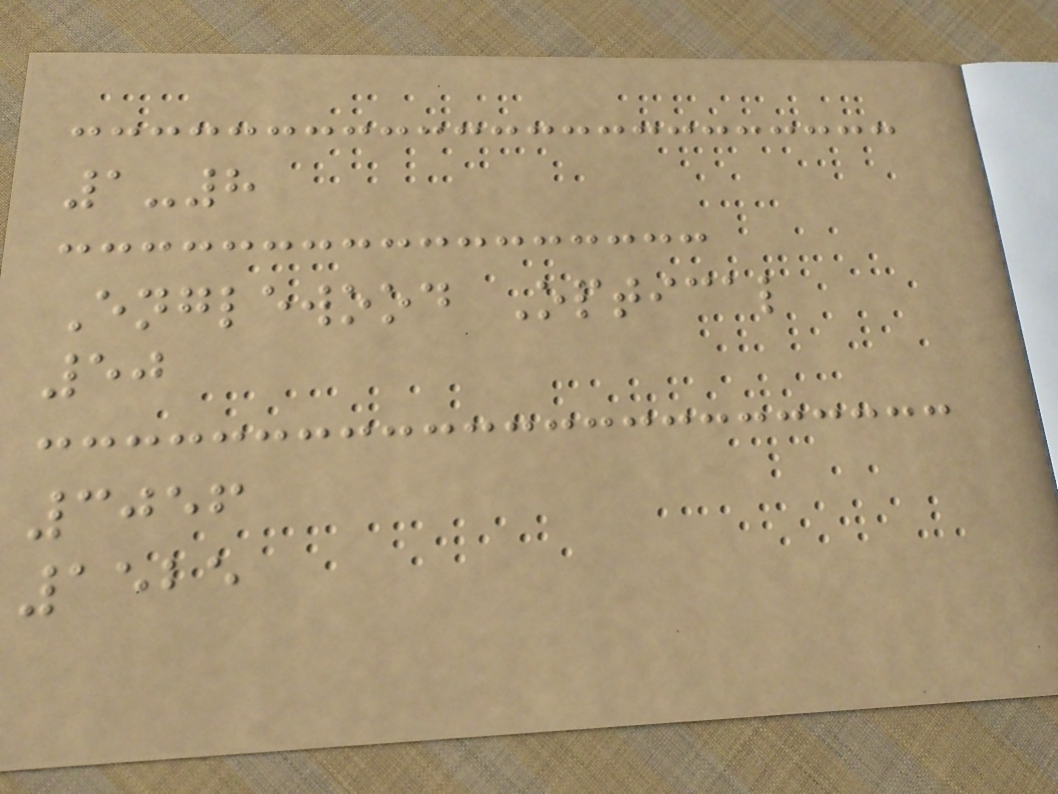1-8
Englewood Optical
50
3056
1525
